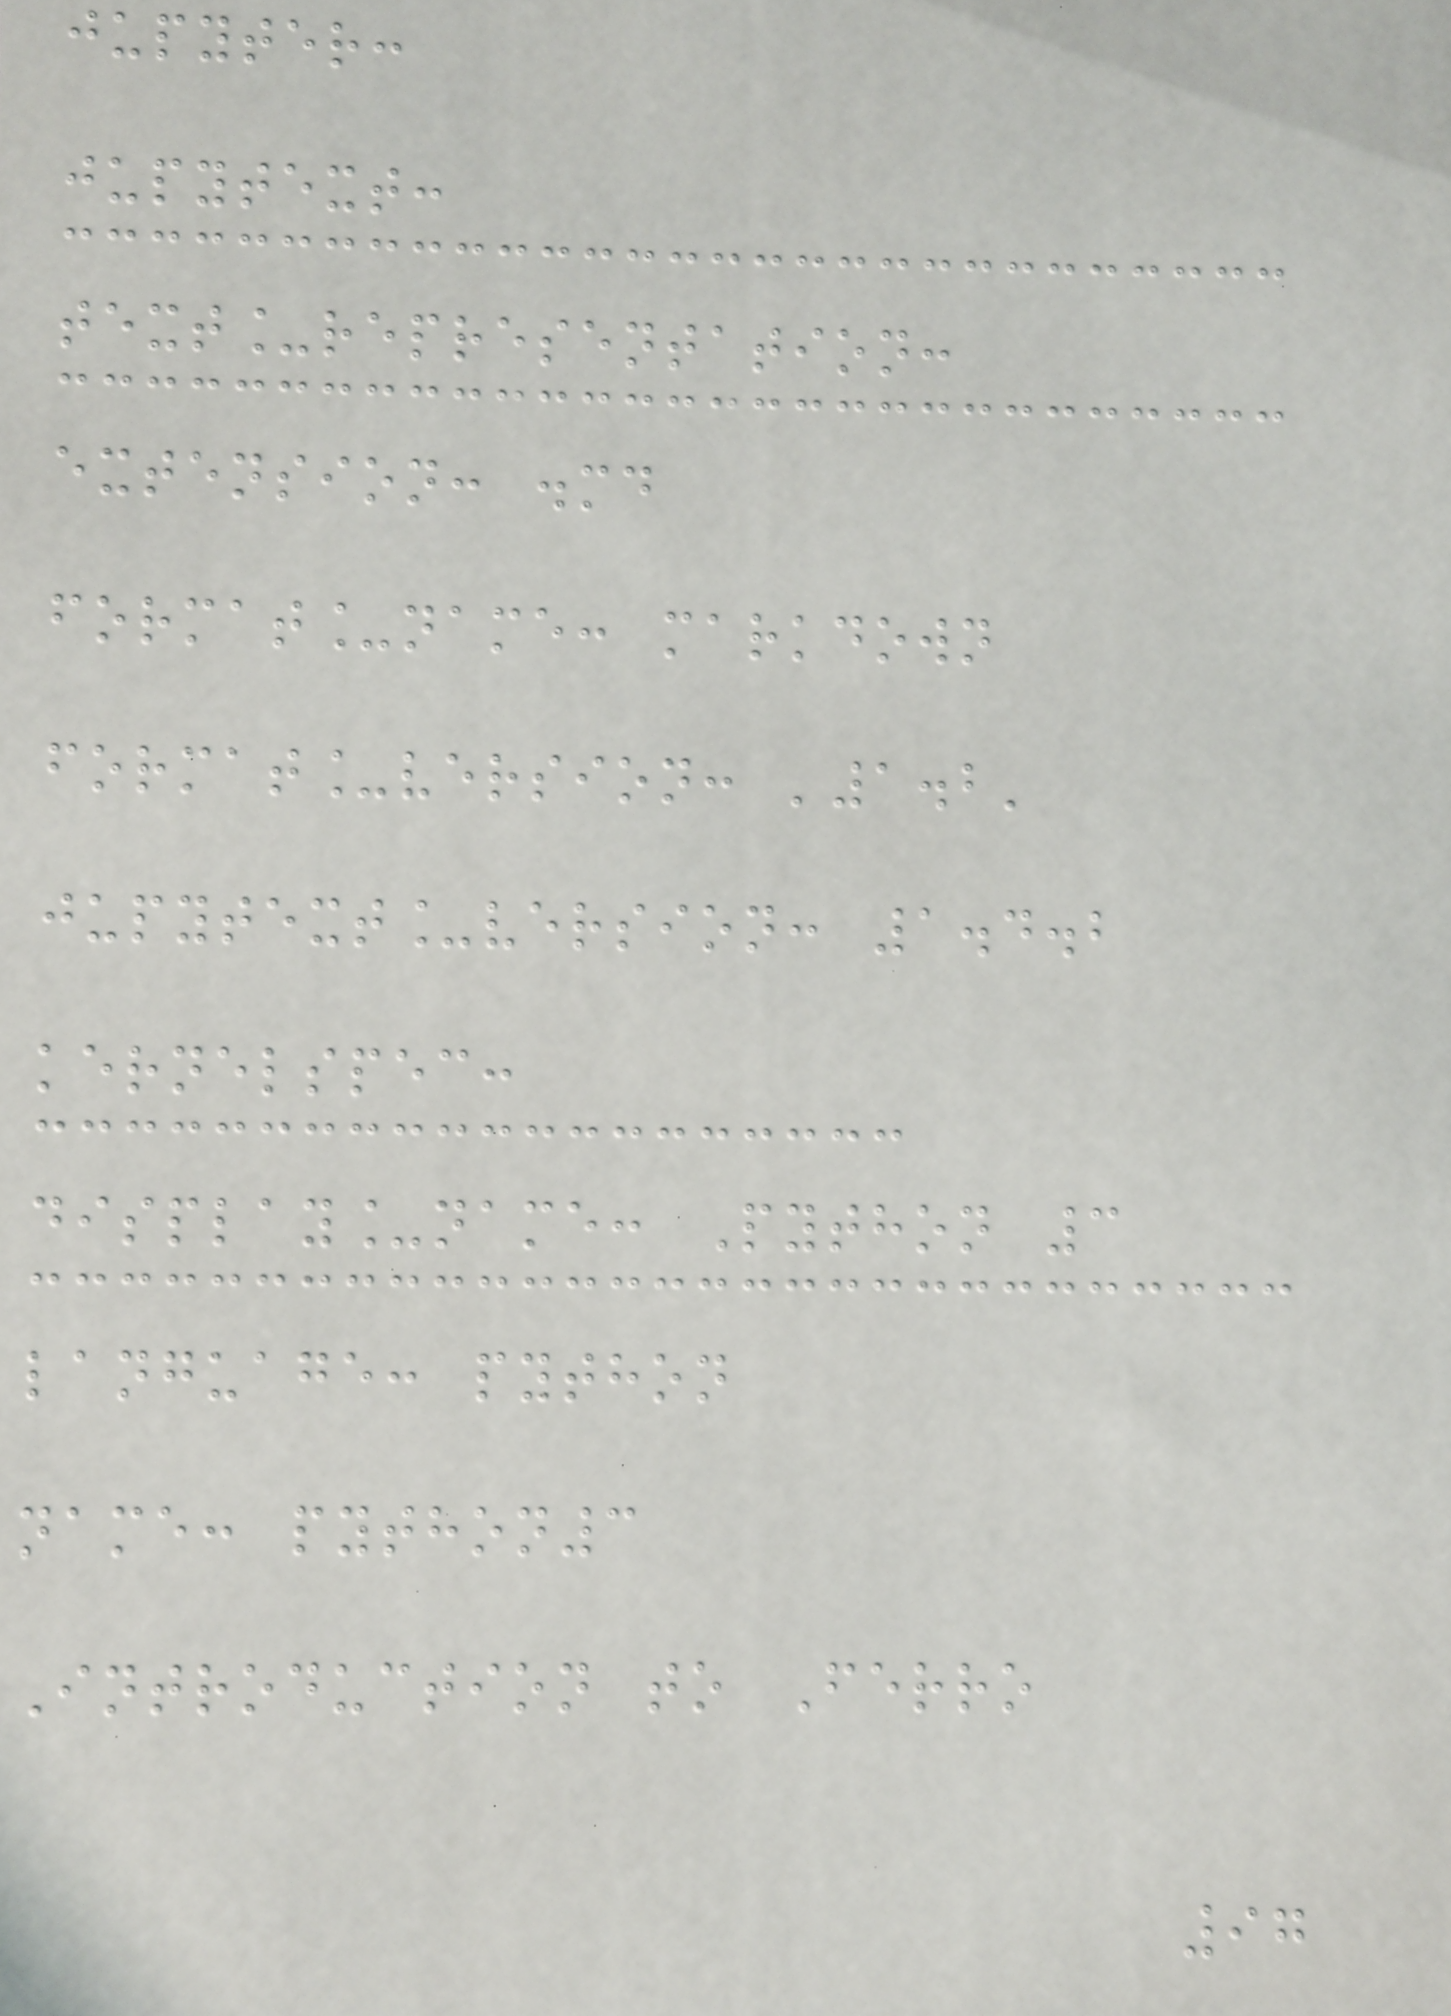jupyter:
jupytext:
text_representation:
extension: .md
format_name: markdown
format_version: '1.2'
jupytext_version: 1.4.2
kernelspec:
display_name: Python 3
language: python
name: python3
Introduction to Ferro
97
